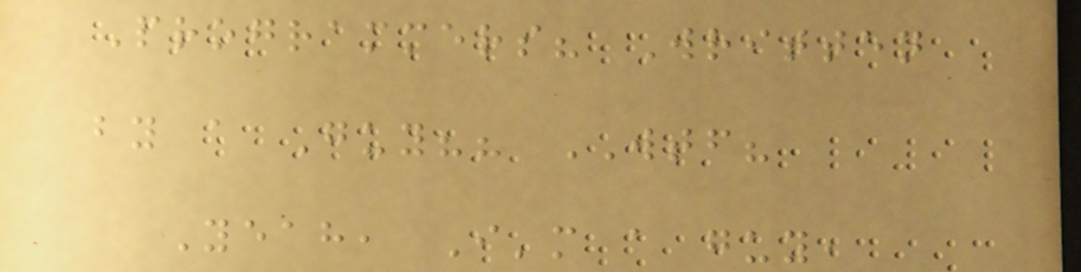Programmers? Written
by a Guy?? WTF?
Yeah, I'm a guy,
